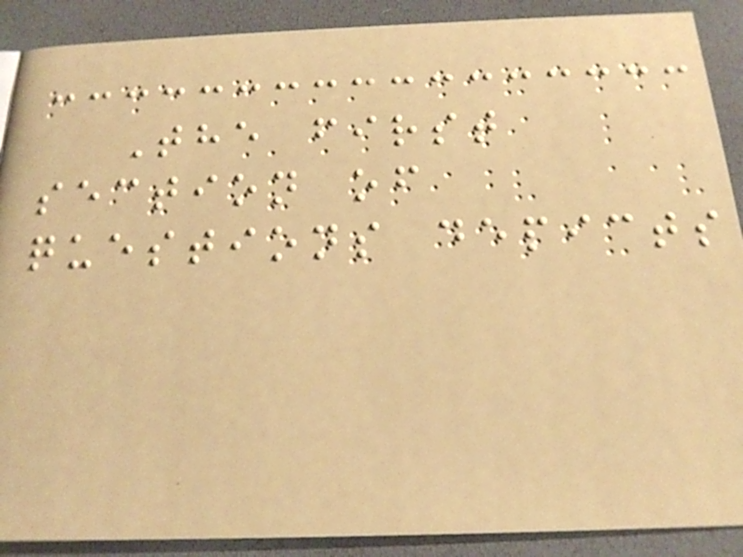The first
section of
questions depicts
